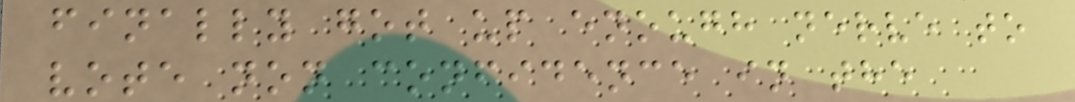finally got up enough nerve to
vote non confidence in the
